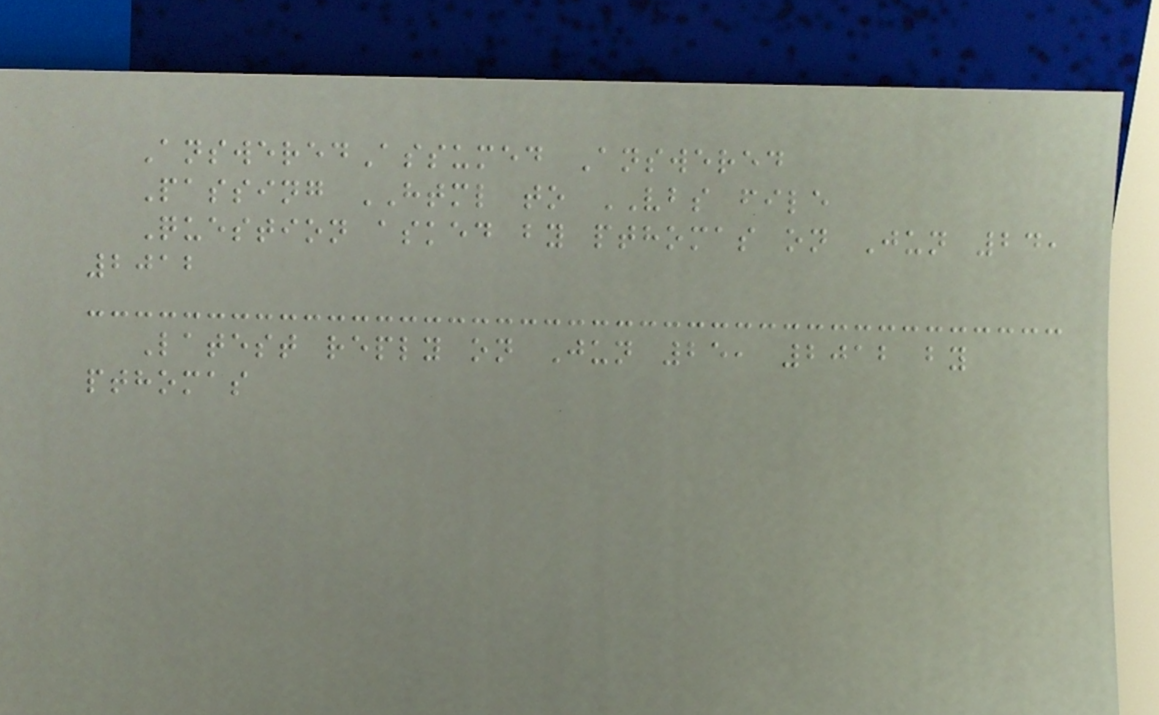AnsweredAssumed Answered
Passing HTML to VBS file
Question asked by pthomas on Jun 24,
2012
Latest reply on Jun 25, 2012 by
pthomas
